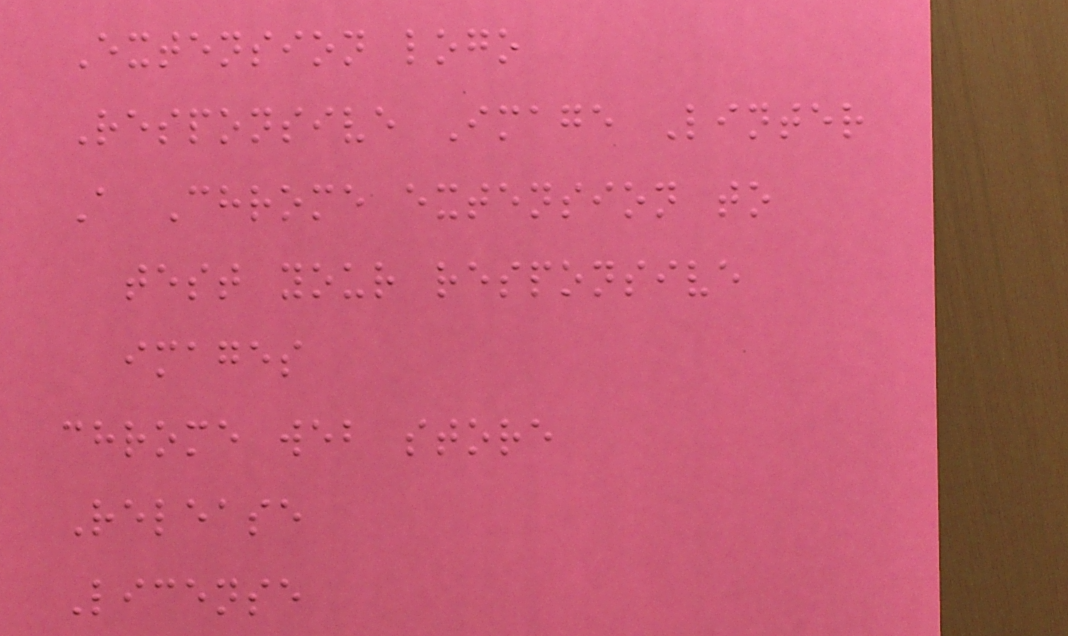Extension logo
Responsive Image Linter
A Chrome extension to
test your responsive
images
chrome web store
Release
License
